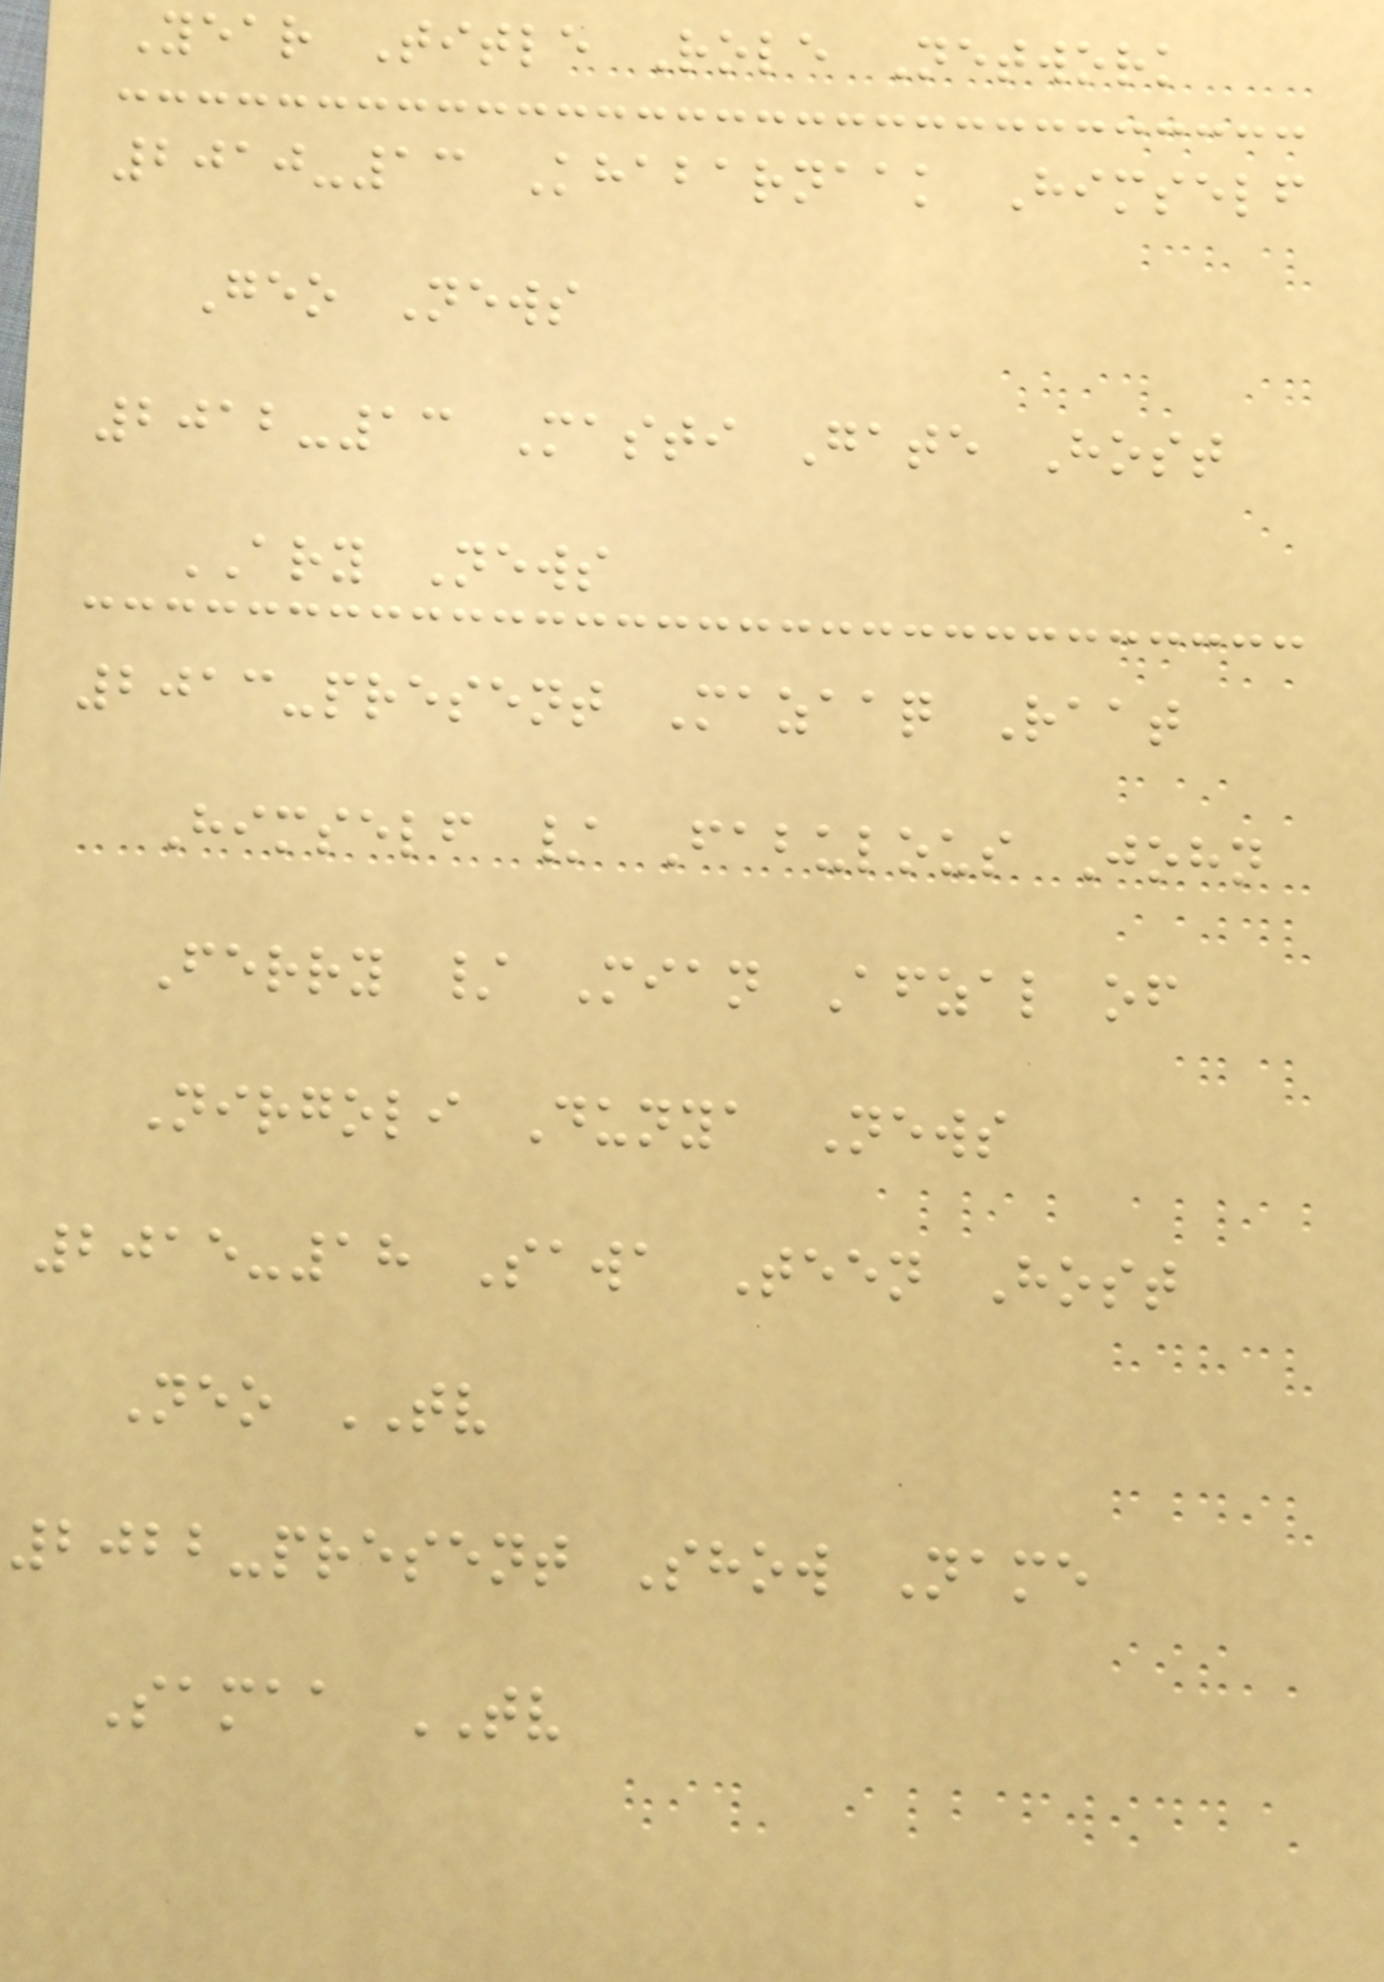Year Title Role Network
2010-13 Khabarnaak Himself
Geo News
2012-13 Masti Gate Host
ARY News
2013-present Mazaaq Raat
Himself / Fabulous John
Ferry / Mian Afzal of
Nirgoli Dunya News
2015-18 Sawa Teen Host
Neo TV
2022-present Show Name
Samaa TV
